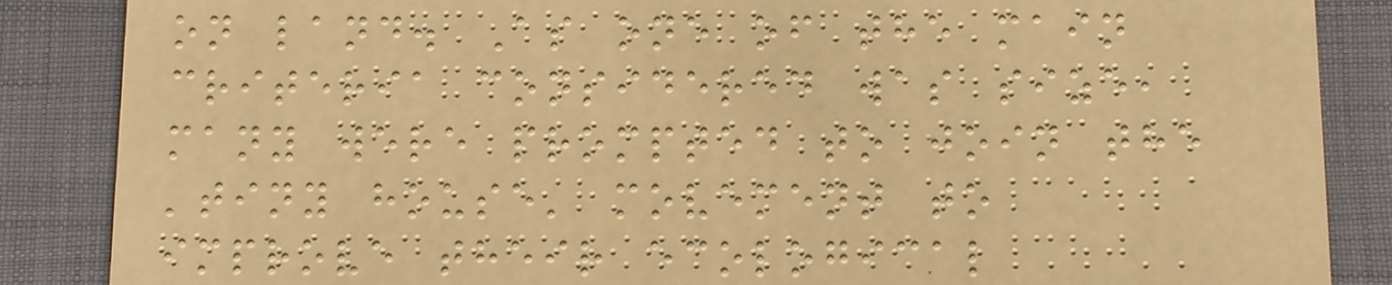on land. As one of the main
criteria considered was size,
many were prompted to join the
'tiny house' movement to
improve their ecological
